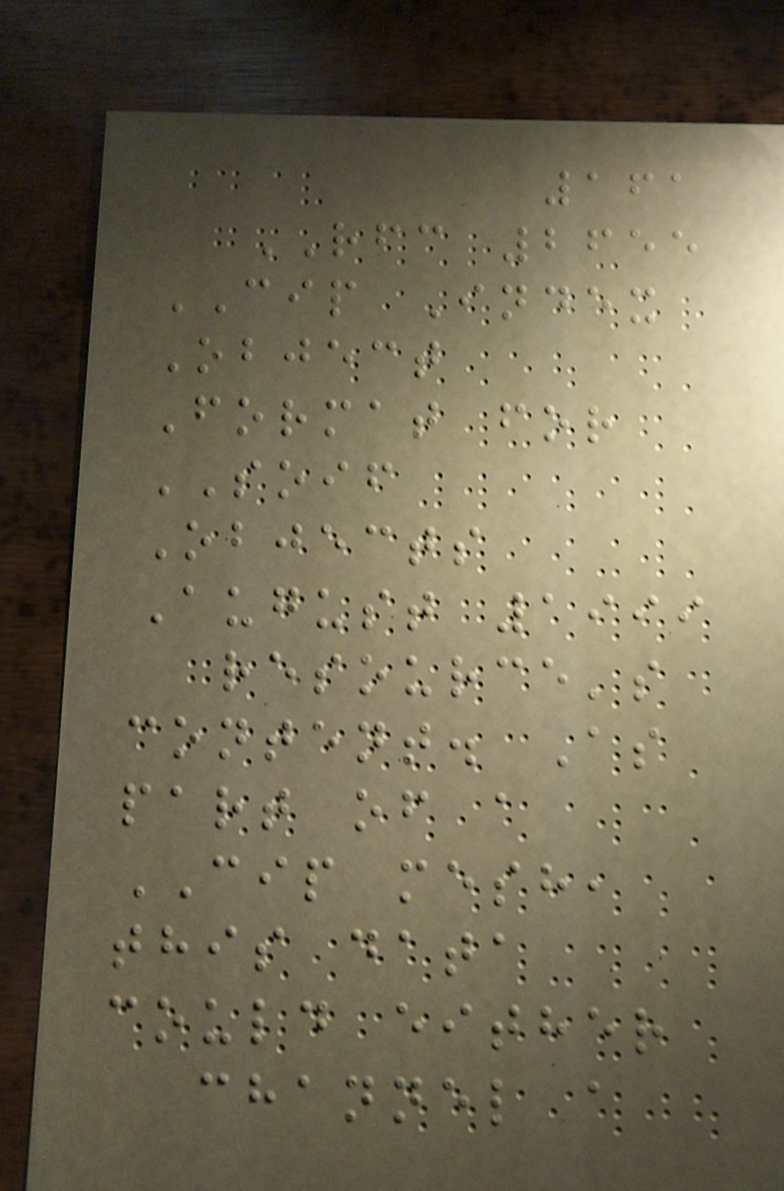161
RFC 2655
CIP Index
Object
Format for
SOIF
Objects
August 1999
resource's
content. As
part of a
CIP mesh,
this data
could either
channel a
